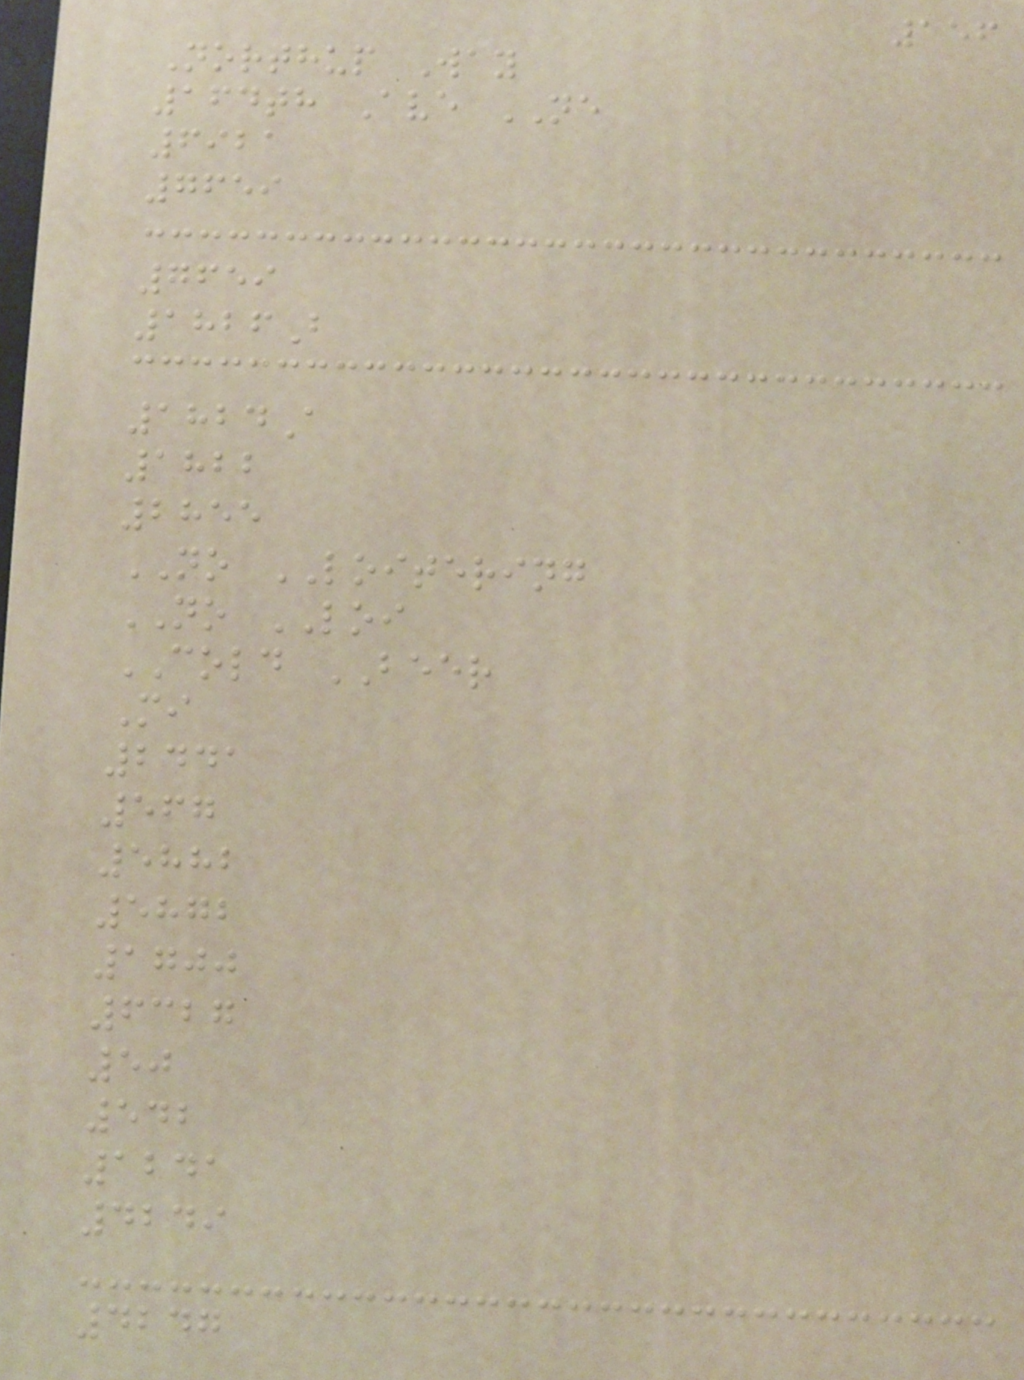156
Northup Way
164th Ave NE
6921
7659
7659
1826B
1824A
1822
2855
NO LOITERING
NO LOI
COLD BEER
Mi
2441
567
5882
5872
1700
6327
50
542
1241
4249
4247
